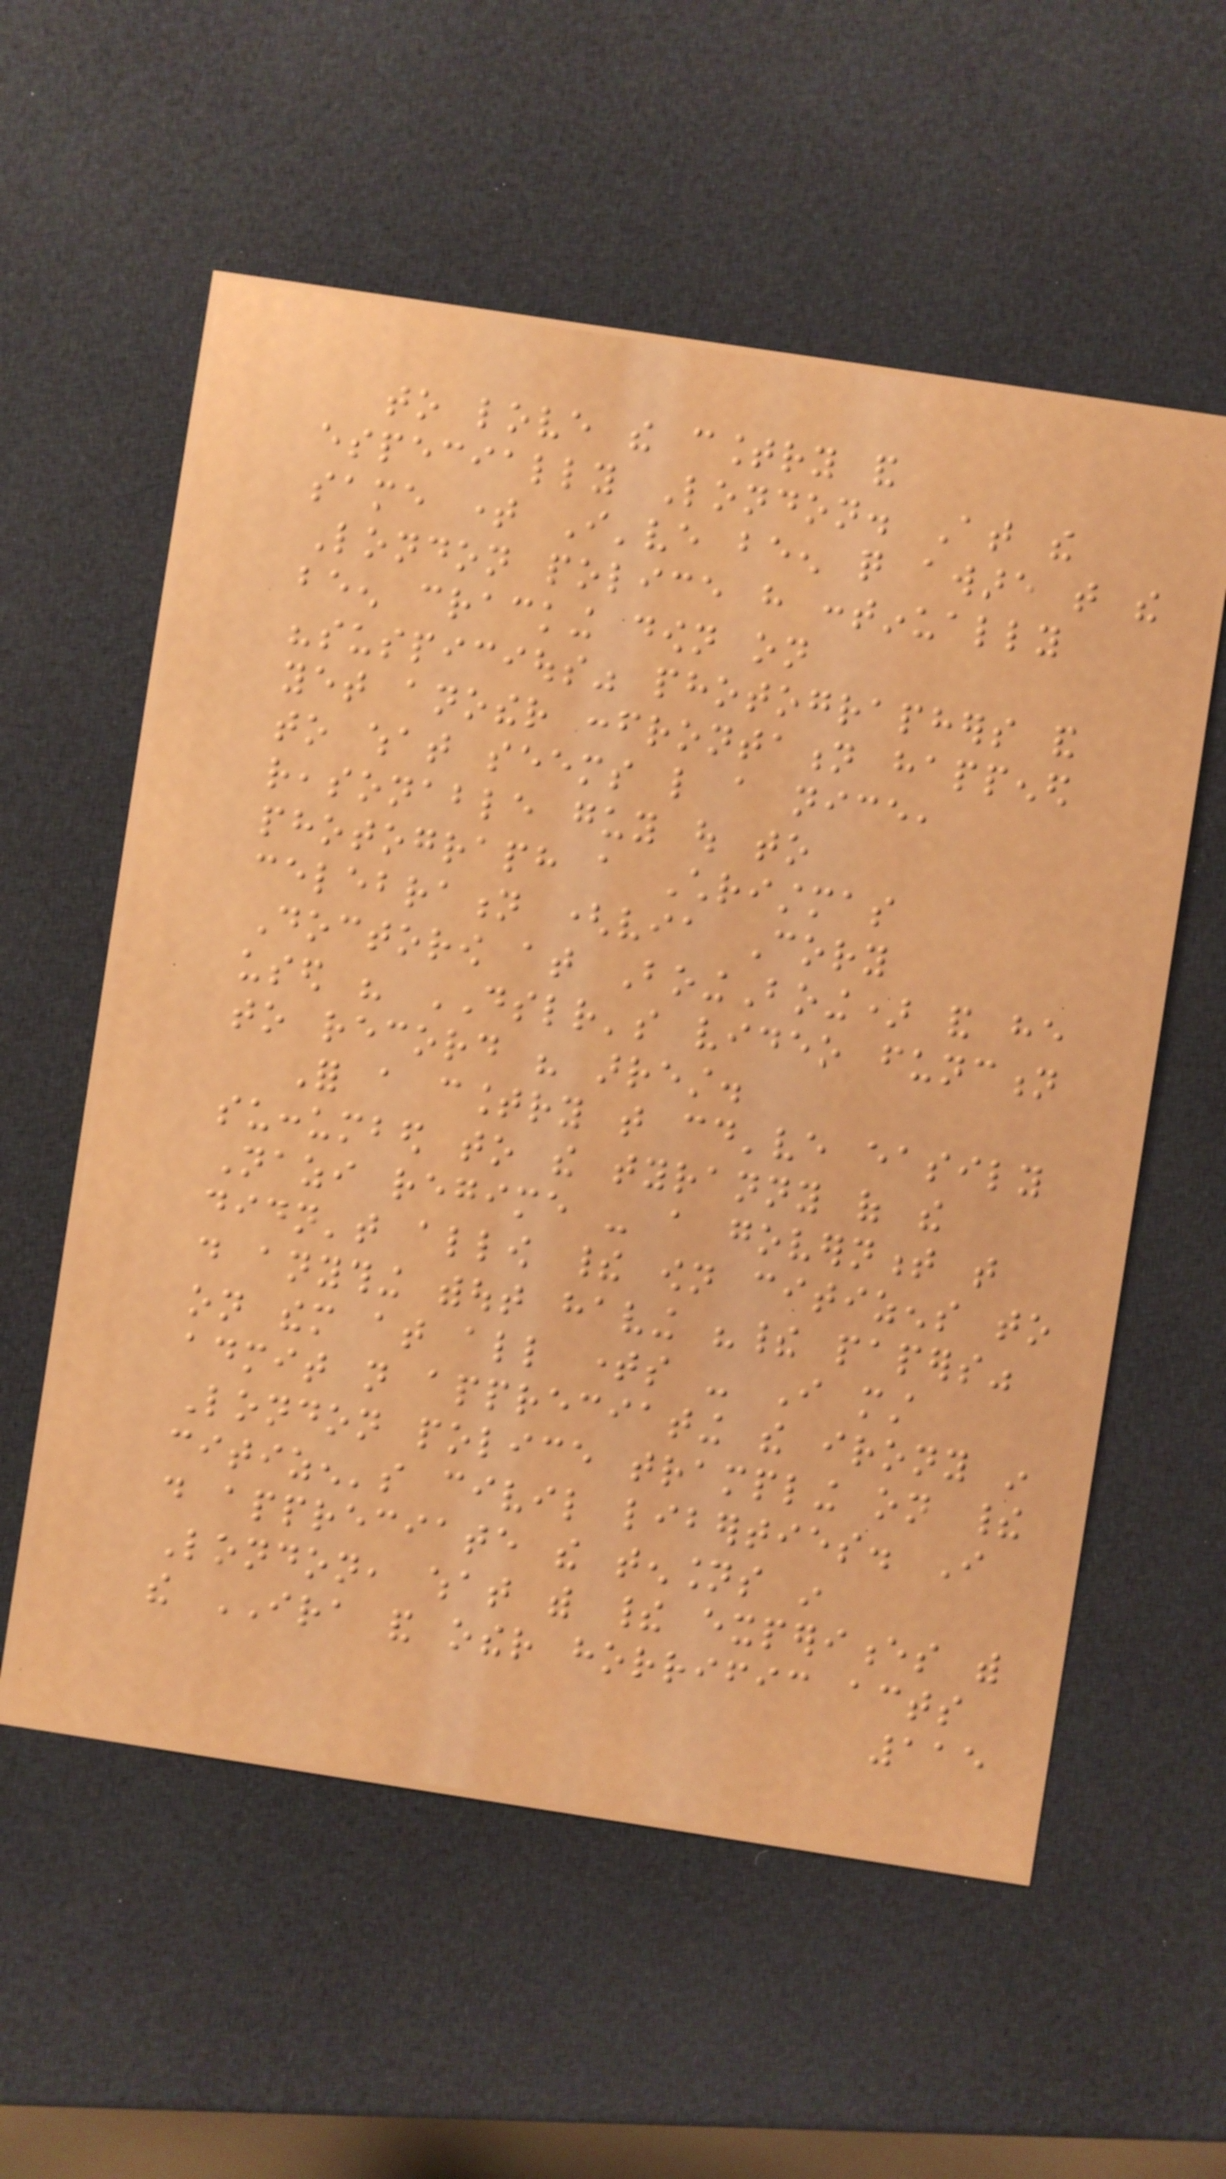to love the country and
especially London. At the
same time I've been quite aware that the
London police have continually
been cracking down on
"suspicious" photographers and
yet another confrontation happened
to what seems like a nice,
reasonable guy out to
photograph a Christmas
celebration (via Cory
Doctorow at BoingBoing) and he
used his DSLR's video function
to record his arrest.
For a country that could've easily
succumbed to the tyranny of the
Nazi regime - a government that
didn't allow their own citizens to
do anything without having "their papers"
on them at all times - I must
admit not appreciating the irony in
London police trampling on their
citizen's civil liberties. I
do appreciate the tensions in
London, what with their experiences with
the IRA and other horrific acts
115
